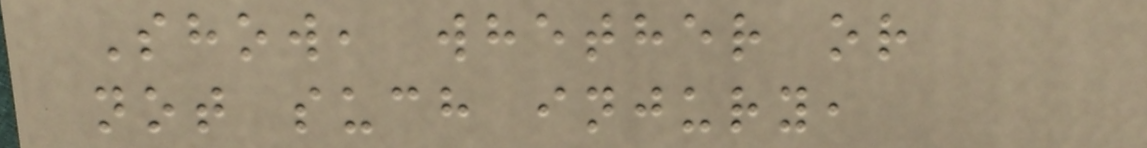Show, whether or
not such injury,
